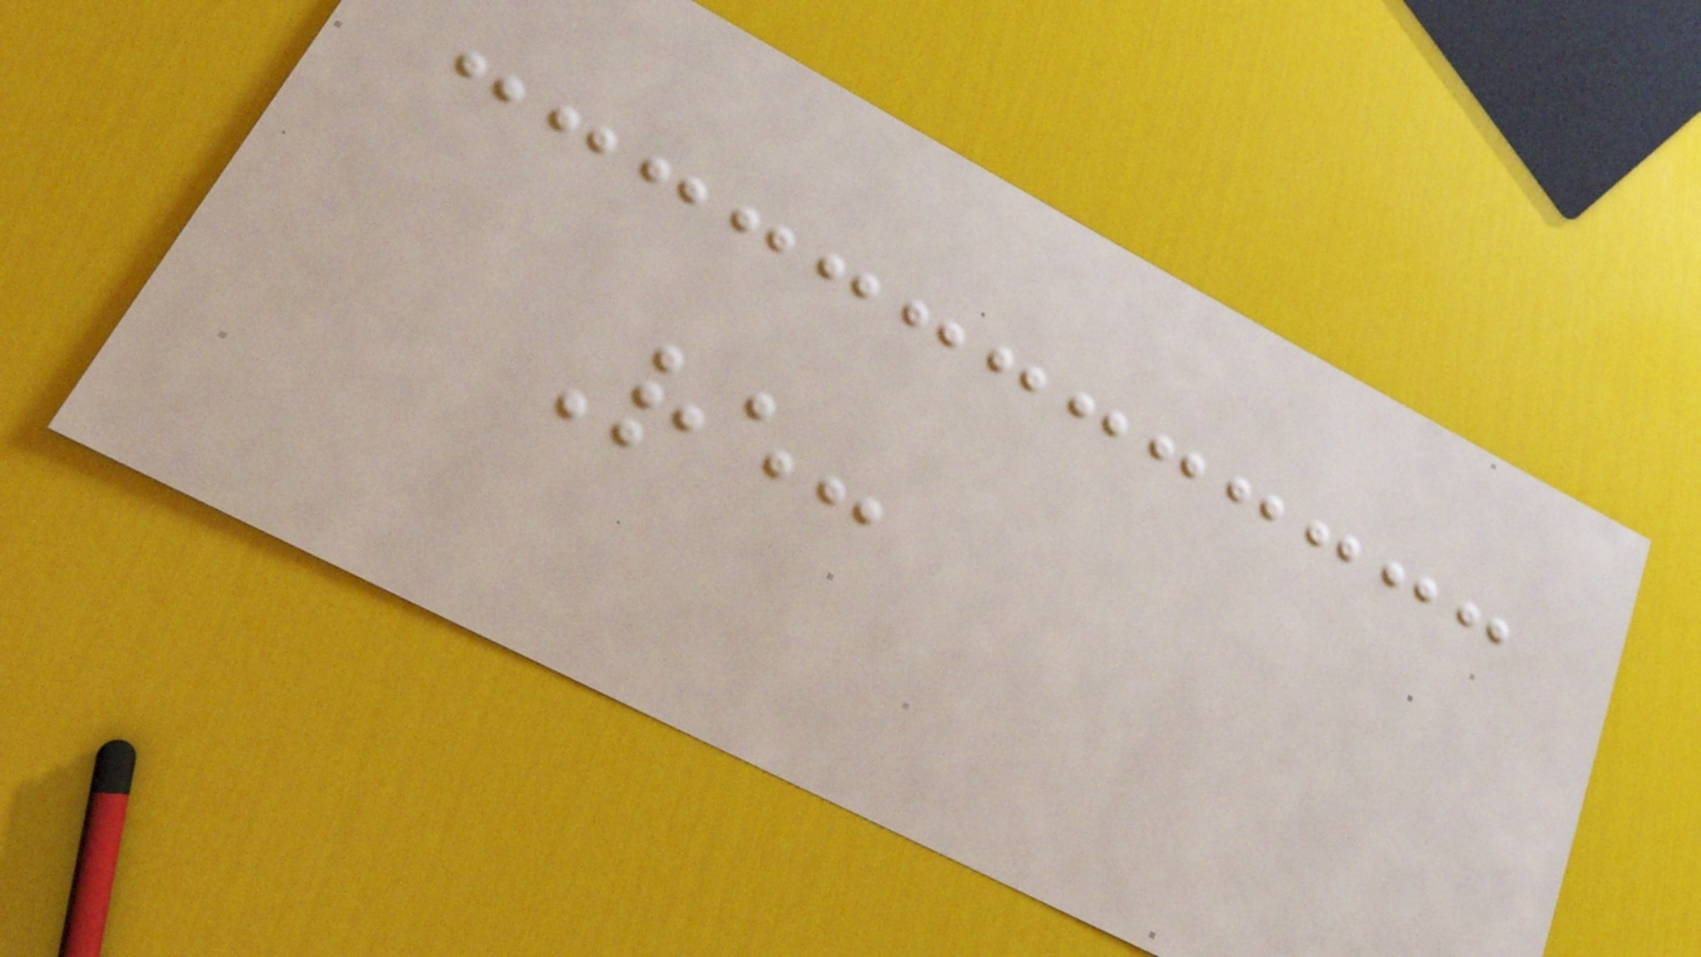Re:
